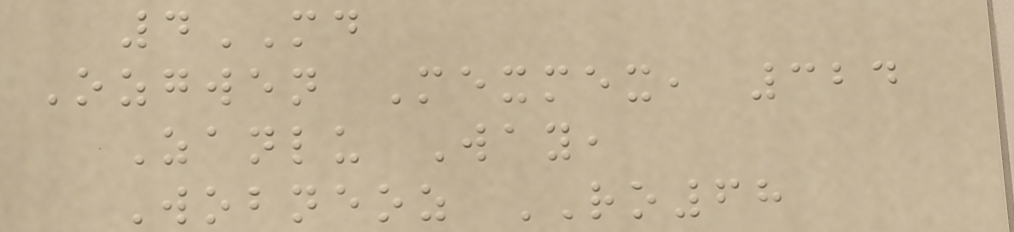4MD
Ozgwen Mexmex, 324
Zanlu Way,
Wobneoz RO68
